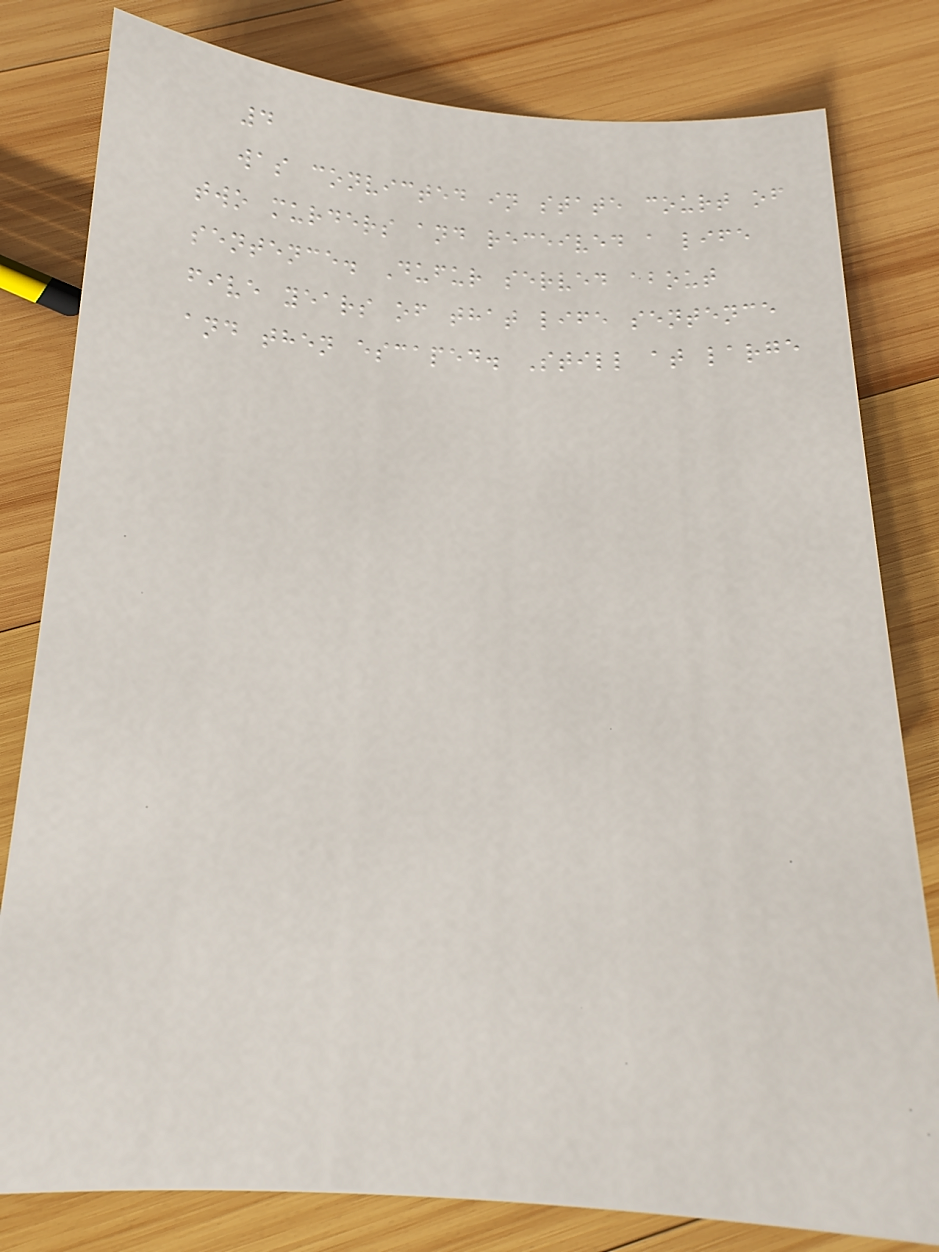4
was convicted in state court of
two murders and received a life
sentence. Dufur served about
five years of that life sentence
and then escaped. Still at large
